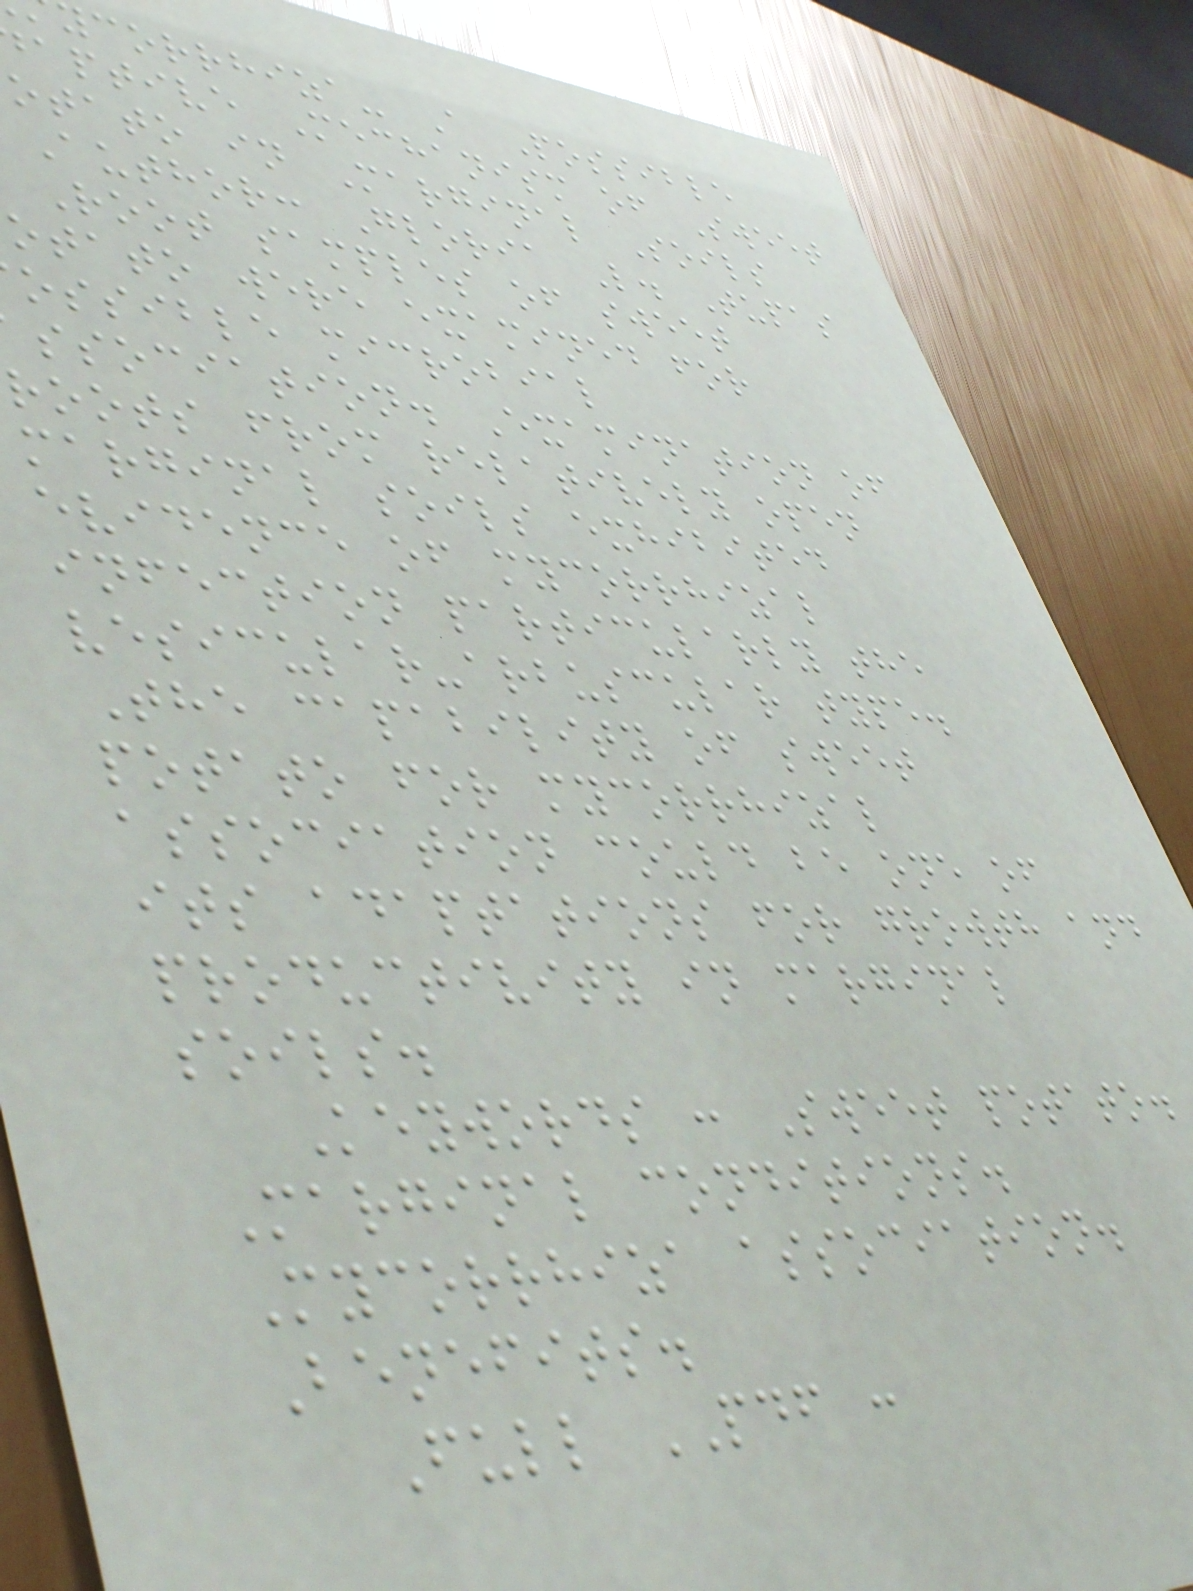corrhiza- A Possible
aptive Mechanism of Sweet
otato in Marginal Soils
Author: Gloria L. Tupas
Root samples of sweet
otato were examined for
ossible microbial
ssociation. Examination of
roots from relatively open
marginal soils exhibited
evidence of mycorrhizal
infection particularly the
vesicular-arbuscular type.
The capability of sweet
potato for mycorrhizal
association could be one of
its adaptations for growth and
productivity in marginal
soils.
Keywords : Sweet potato.
Marginal conditions.
Mycorrhiza association.
Benefits.
Full PDF :
